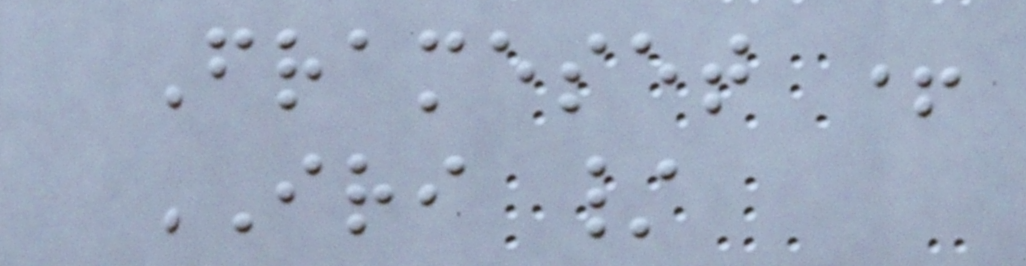Frameset +
IRI /
